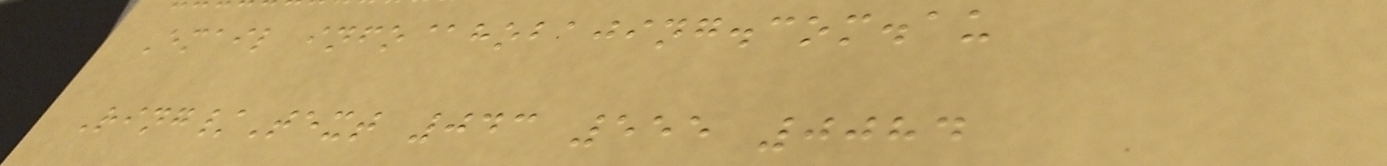Email info@hobajing.com.au
Ring/Text 043 555 0084
